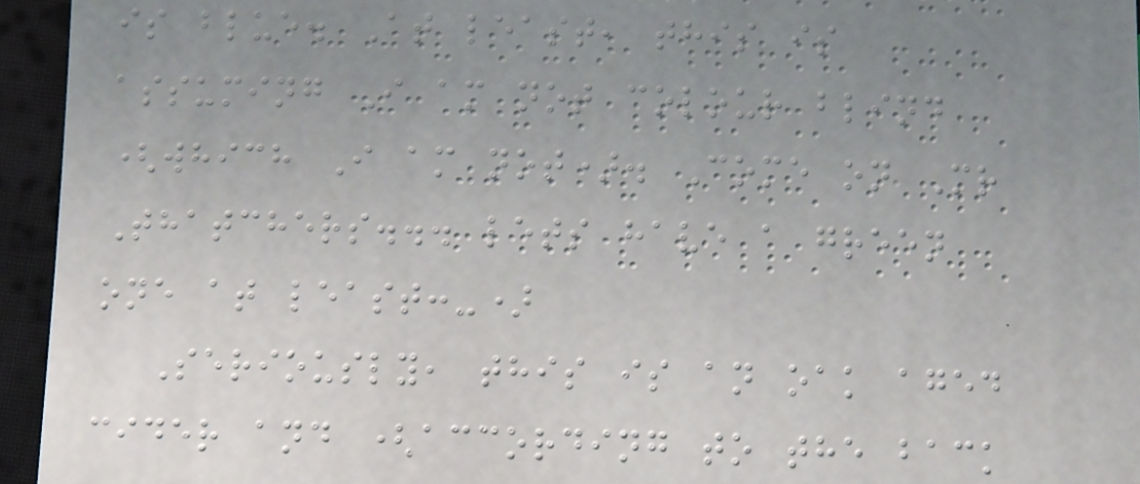is blue. At least, this is
assuming I am not colour blind
(which I am not). Come on Mr
Thatchers... lets have a green
one at least:-)
Seriously, this is an oak aged
cider and (according to the back
